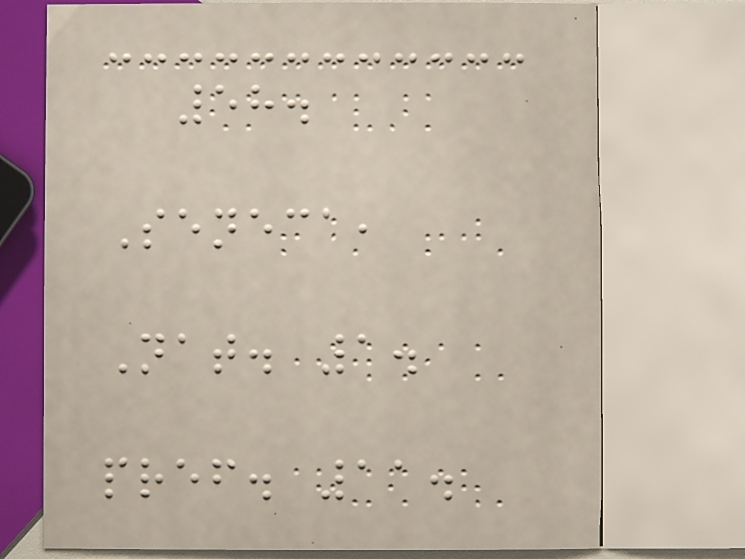58.
Seneca,
Nat. 1.
pref. 11.
